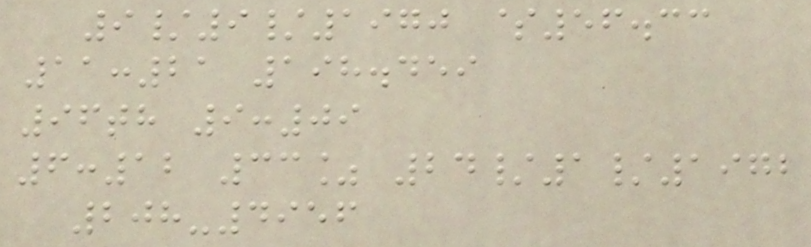9/9/1970 $56.33
11:21 198.459
96th 9:09
6:12 33% 24/1/1972
208-4956
